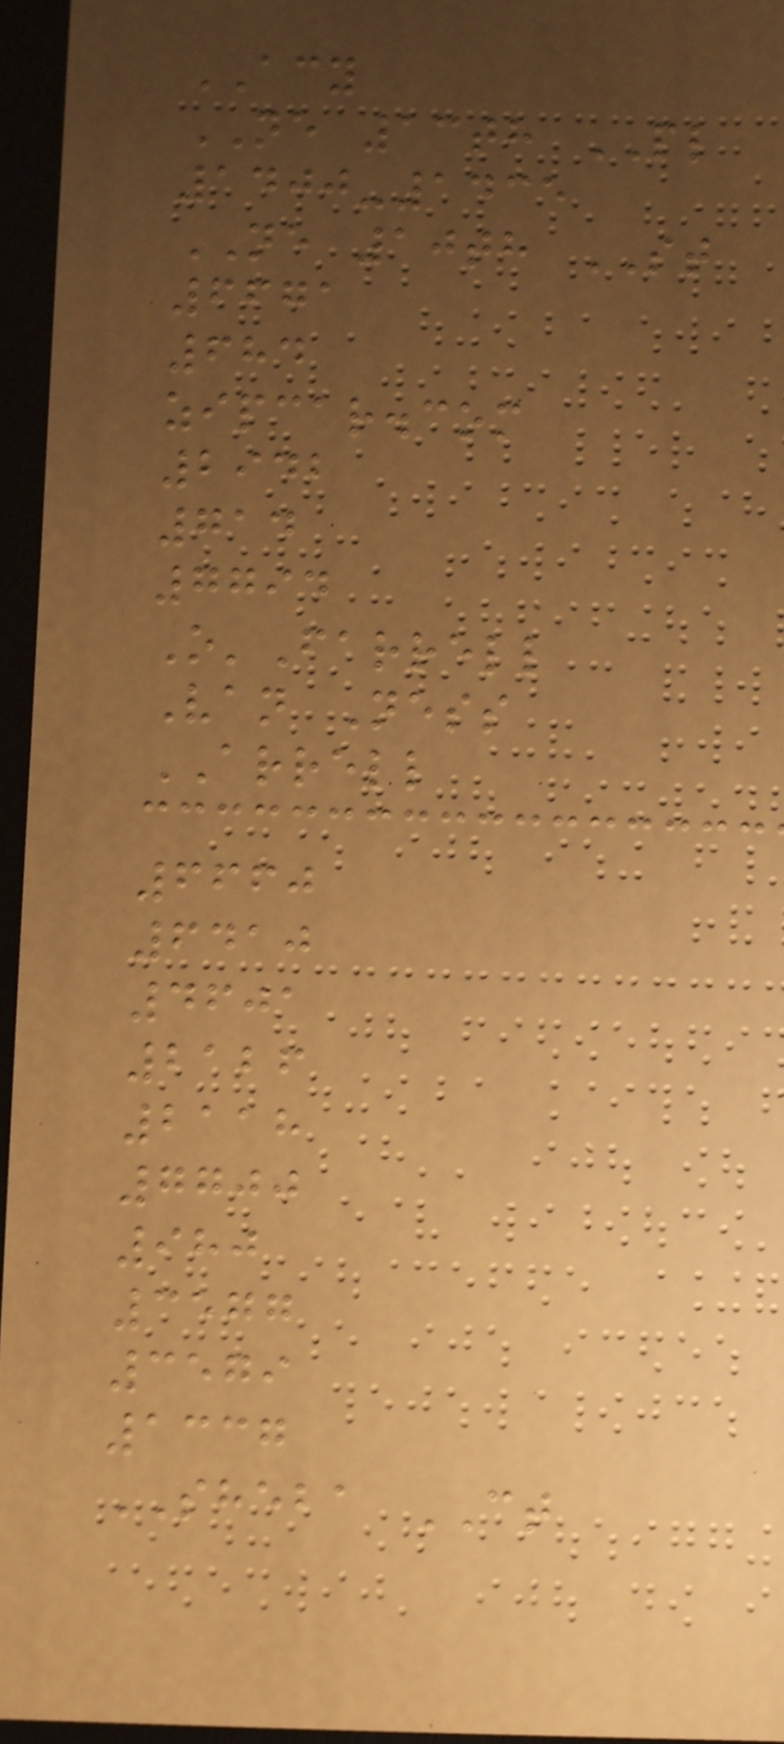ACY
NE 13th PL
1400-1435
NE 10th ST
6671
684
zipcar.com
2942
714
7794
O'Farrell
Van Ness
ARRELL
6660
6410
4601
2126
2118
7700
980
3577
3579
1337
SHEBA CT
